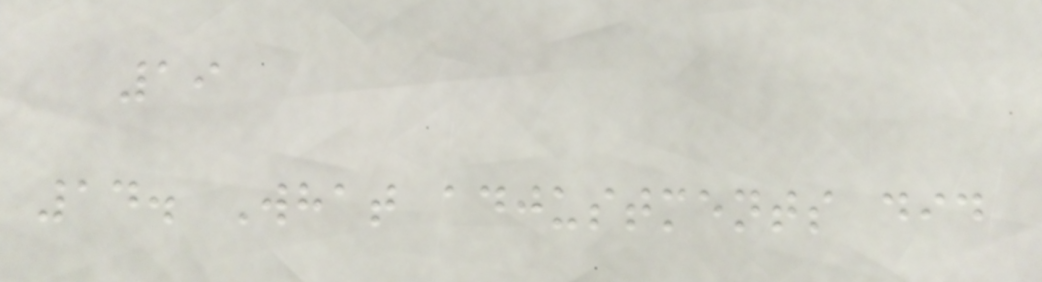19
14. What adjustments did
